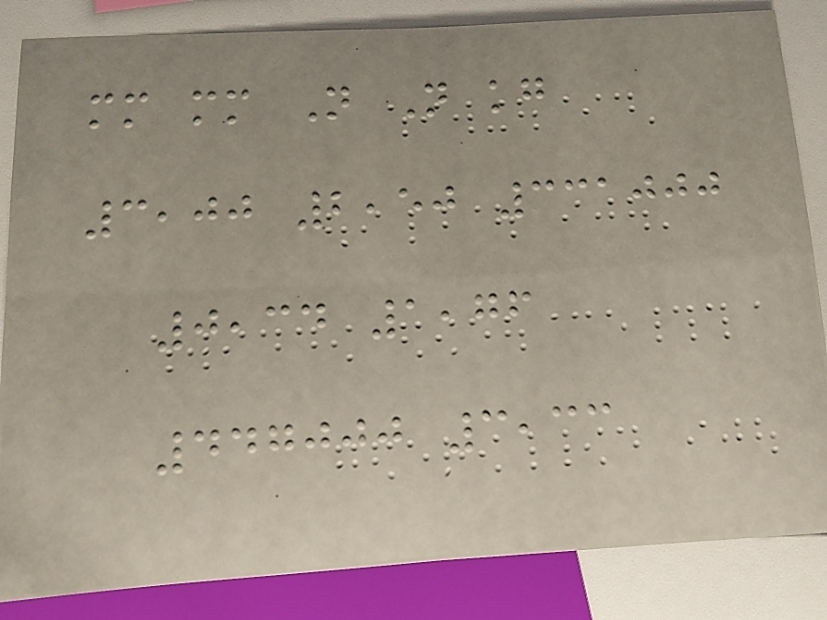mm mm N N kg
3,00 2,50 331000
0,34 1,76
447000 3,33
